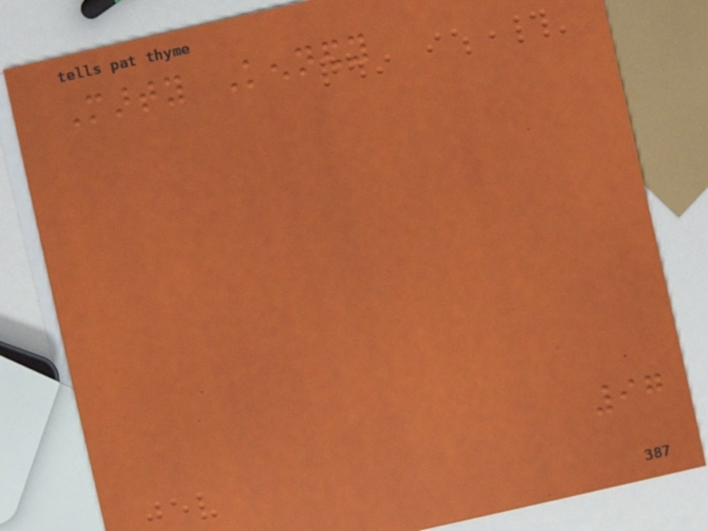Marty Kennedy
97
